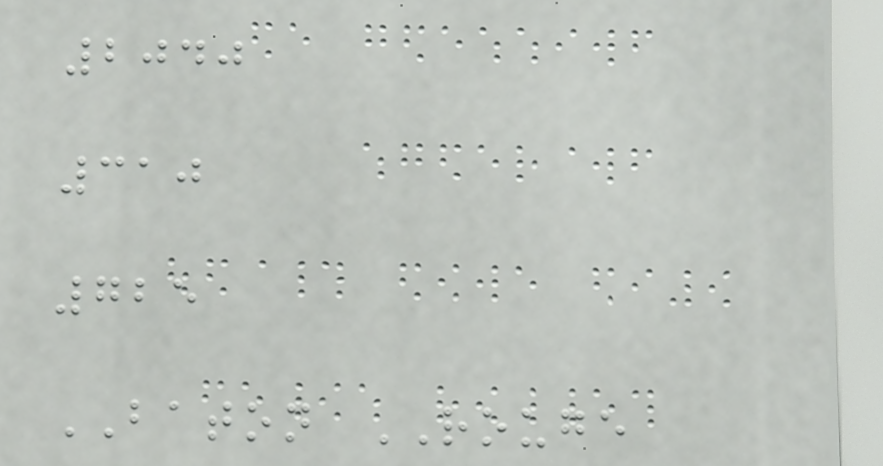2040
310
725
BATON ROUGE
